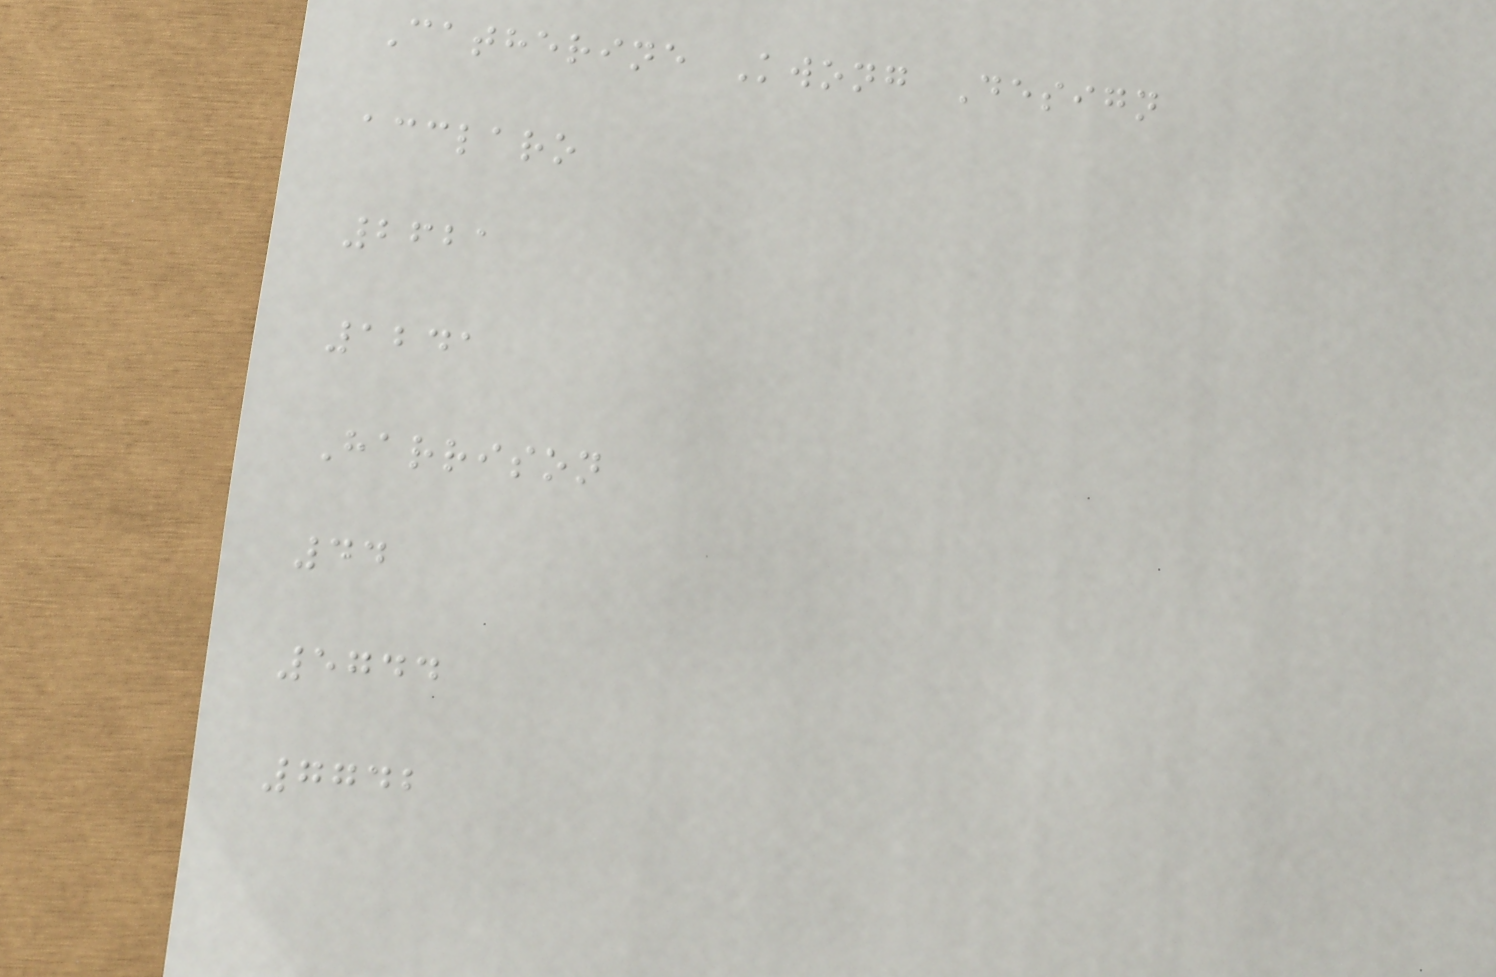Catherine Kwong Design
acclaro
2621
1241
Harrison
44
5744
7742
